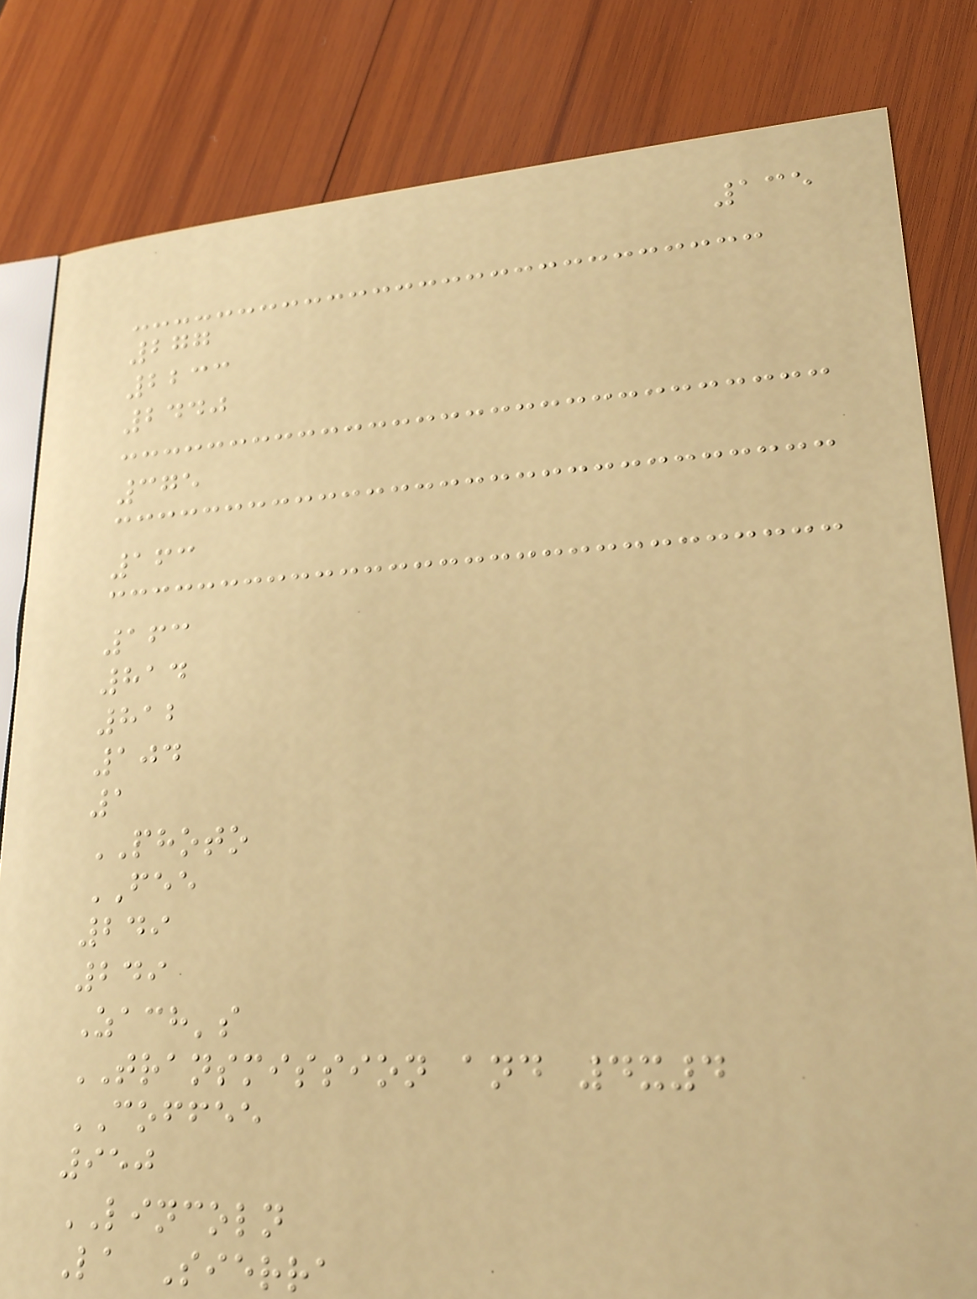135
277
2233
2440
375
163
163
814
812
104
1
PHOTO
FEE
249
249
Zach's
TRANSMISSION and 4x4
COFFEE
950
LINCOLN
La Sierra
